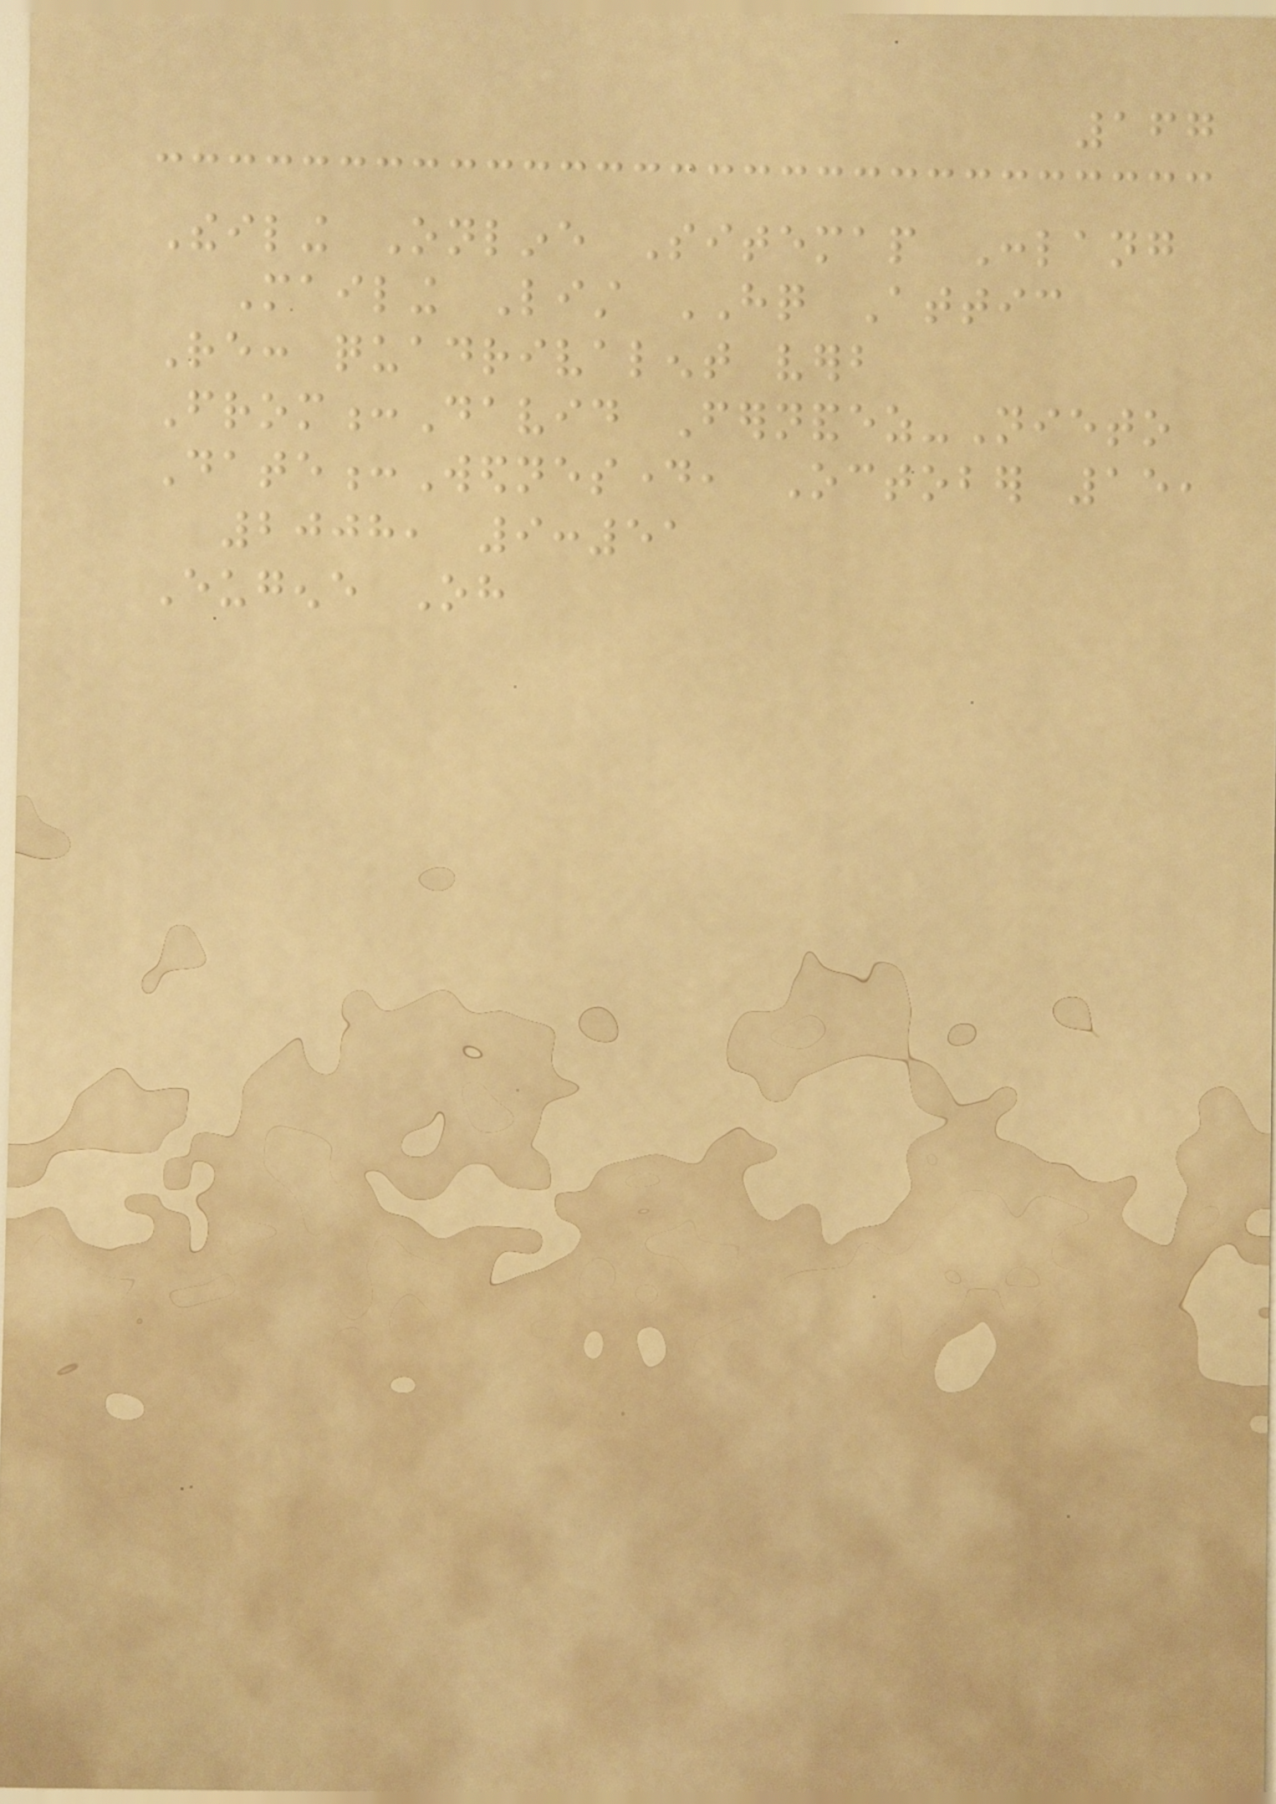167
Theiling Online Sitemap Conlang
Mailing List HQ Attic
Re: quadrivalent verb
From:David Fernandez-Nieto
Date:Wednesday, October 15,
2008, 9:51
Eugene Oh
